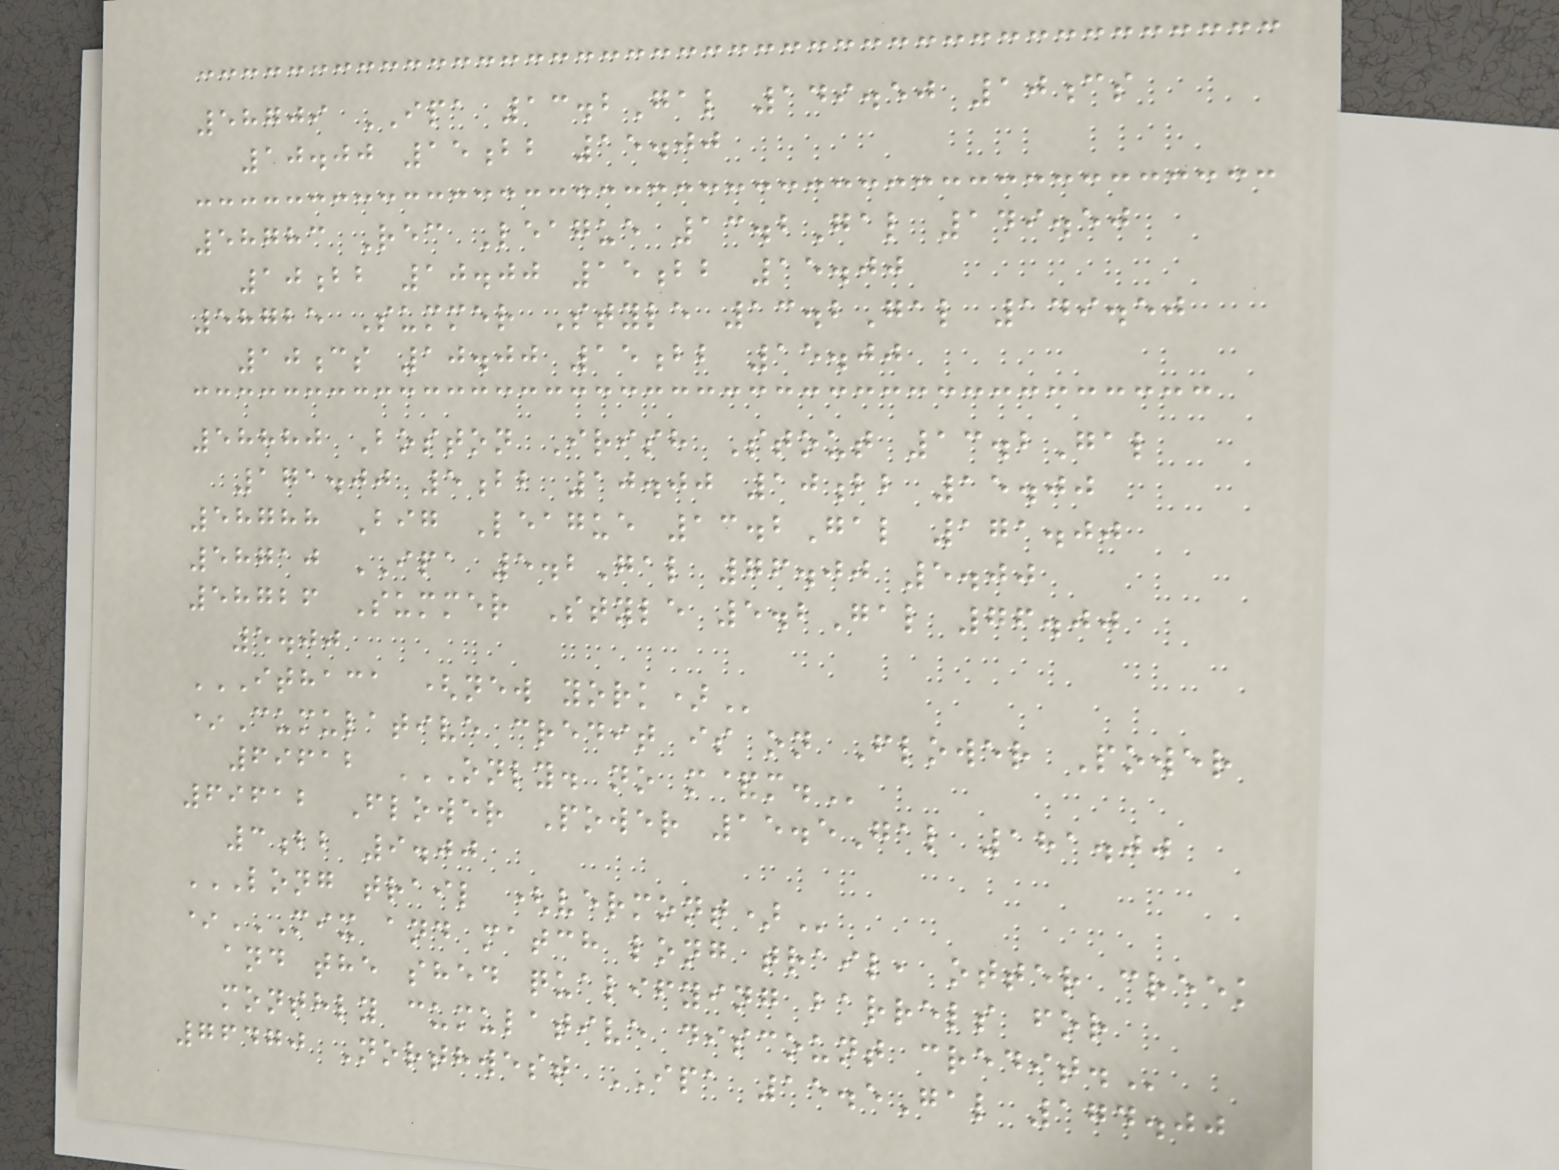58709 IPA 13.2Gal 149.50 10cs
10.00 15bb 15.00
58783 Rec League 13.2Gal 149.50
10bb 10.00 15bb 15.00
58725 Summer Style 13.2Gal 149.50
10cs 10.00 15bb 15.00
58880 Boston Irish Stout 13.2Gal
171.00 5bb 10.00 10bb 15.00
58788 Big League 13.2Gal 171.00
58710 IPA 5.2Gal 76.00 5.00
58726 Summer Style 5.2Gal 76.00
5.00
ITHACA (NEW YORK)
*Cumulative credit is on Flower Power
69612 ONLY. NO M&M.
69612 Flower Power 15.5Gal 181.00
3bb 9.00
LONG TRAIL (VERMONT)
*MIX AND MATCH LONG TRAIL, OTTER CREEK
AND THE SHED QUALIFYING BARRELS FOR
MONTHLY CUMULATIVE DISCOUNT CREDIT.
76470 Northwest IPA 15.5Gal 174.00
